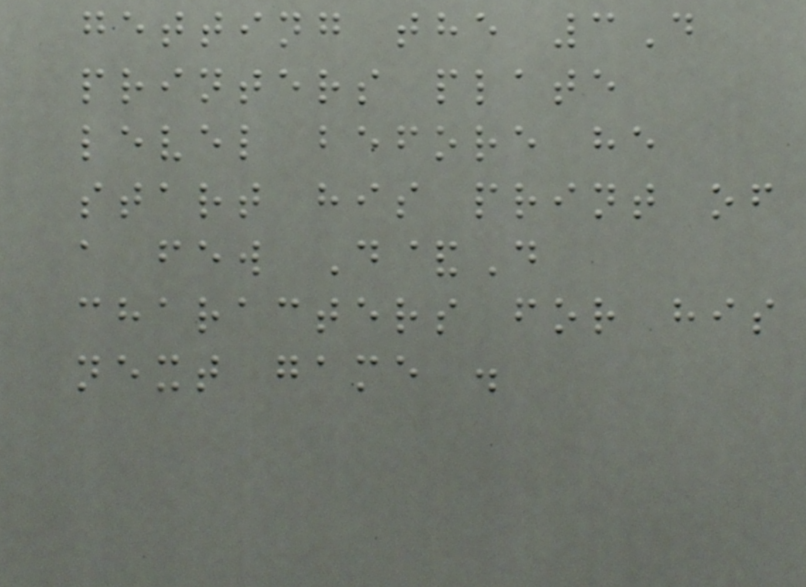getting the 3D
printers plate
level before he
start his print of
a few D&D
characters for his
next game .
